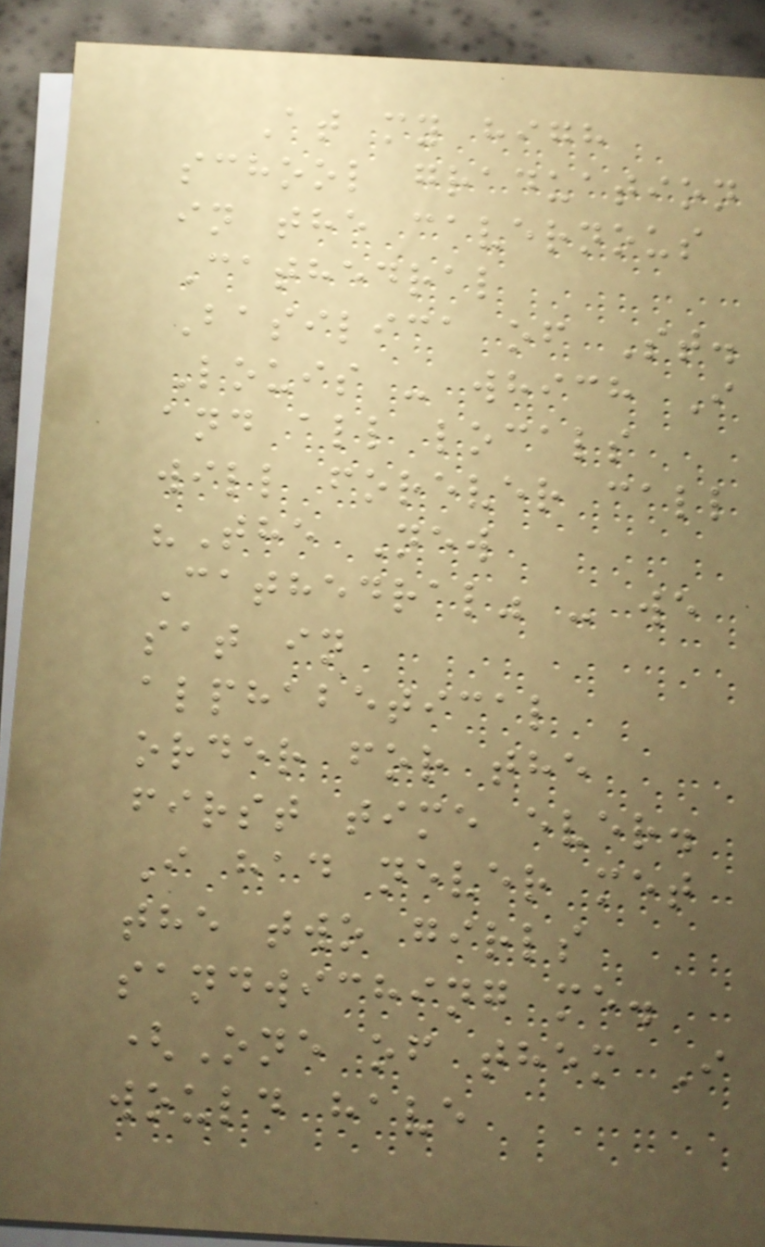At my high
school graduation
in the cavernous
Cathedral
Basilica of St.
Louis - which I
and all locals
will forever call
"The New
Cathedral" - we
sat in
alphabetical
order for the
first time ever.
I had never met
the two girls
sandwiching me.
(One of them I
would have
